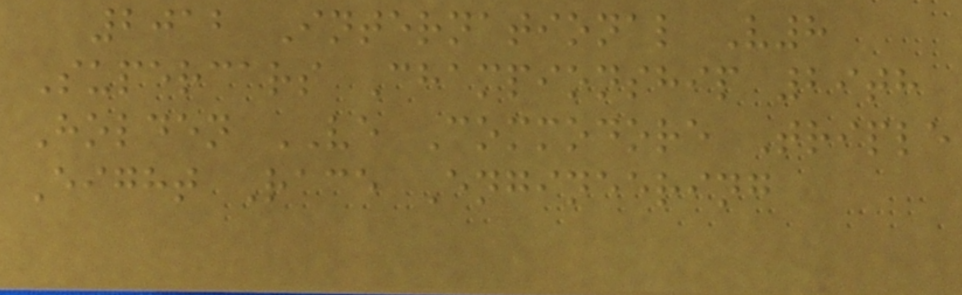2012 International V8
Supercars Championship 29th
Holden VE Commodore Triple
Eight Race Engineering
